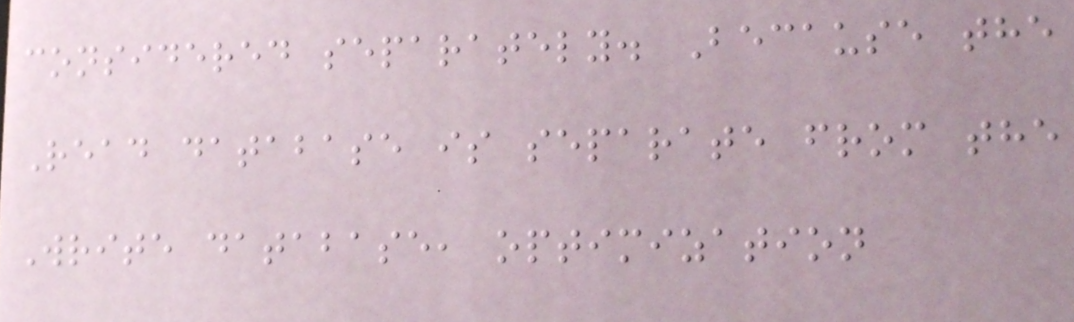considered separately. Because the
Read database is separate from the
Write database, optimization
